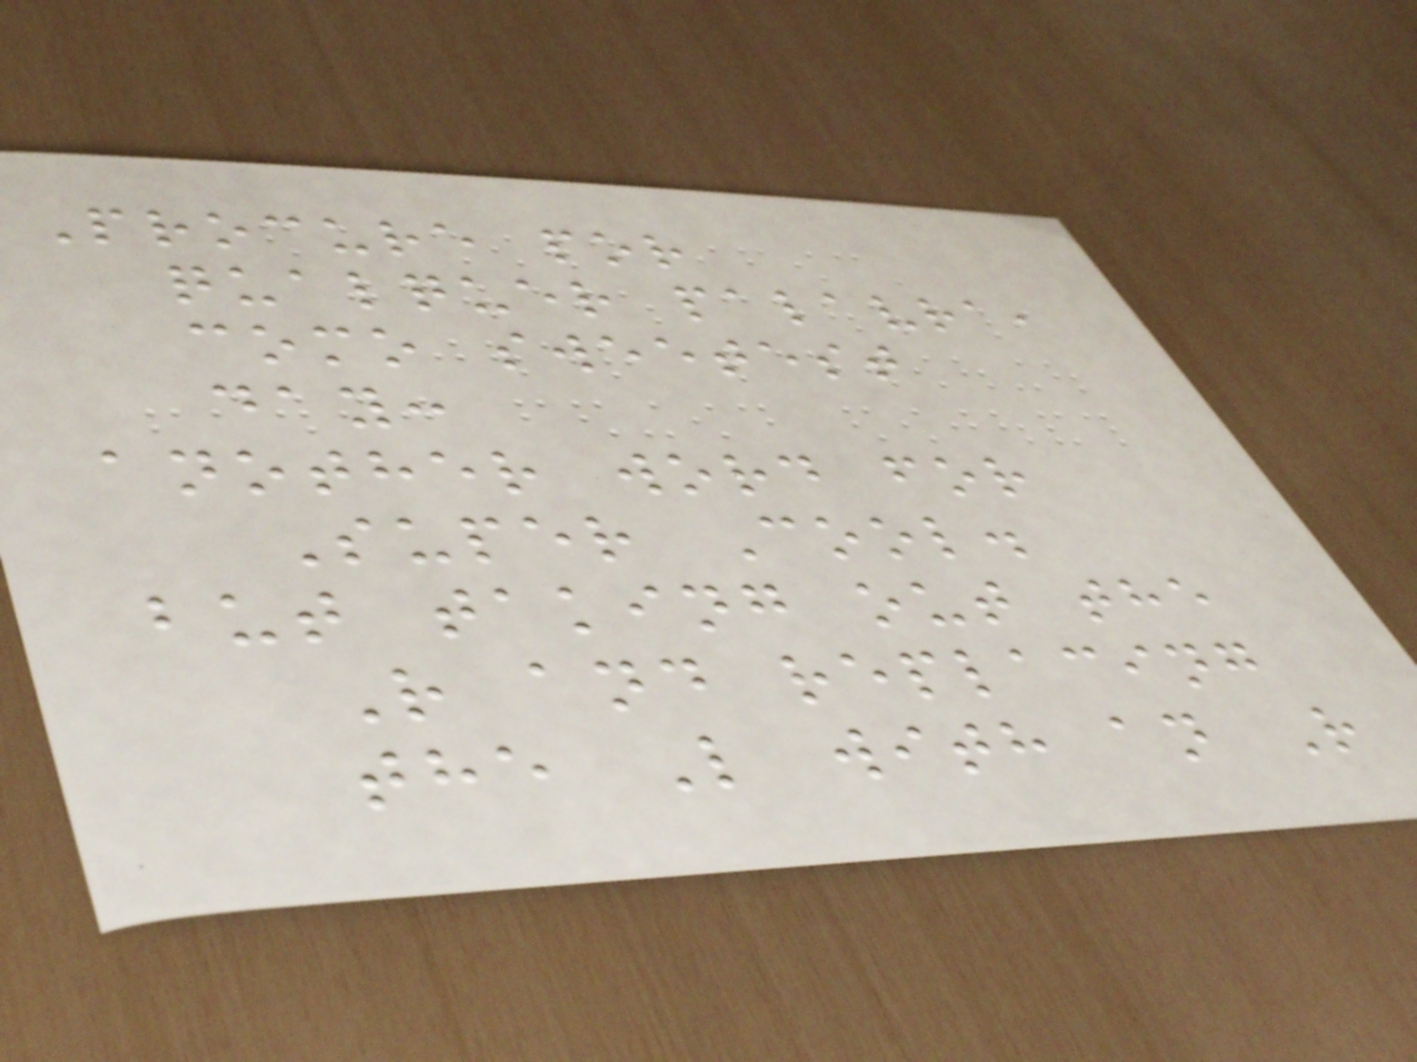Procure por
qualquer palavra,
como sweetest
day:
another word for
Super Cool.
but taking out the
R and replacing
the L with an R
